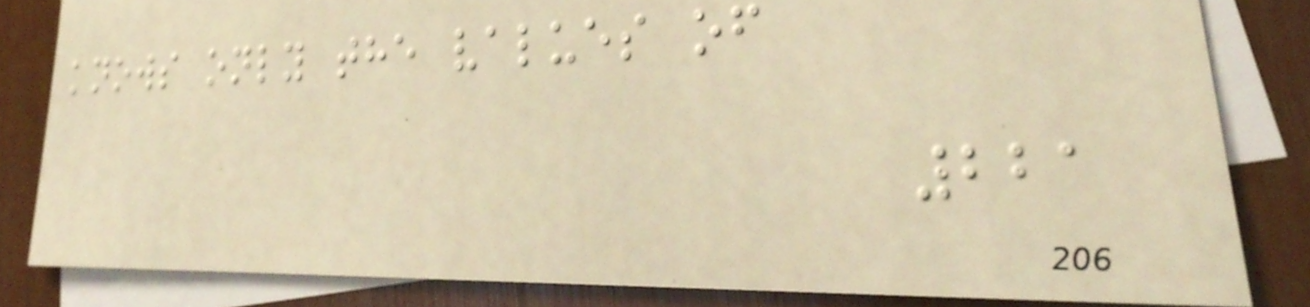knows only the values of
221
